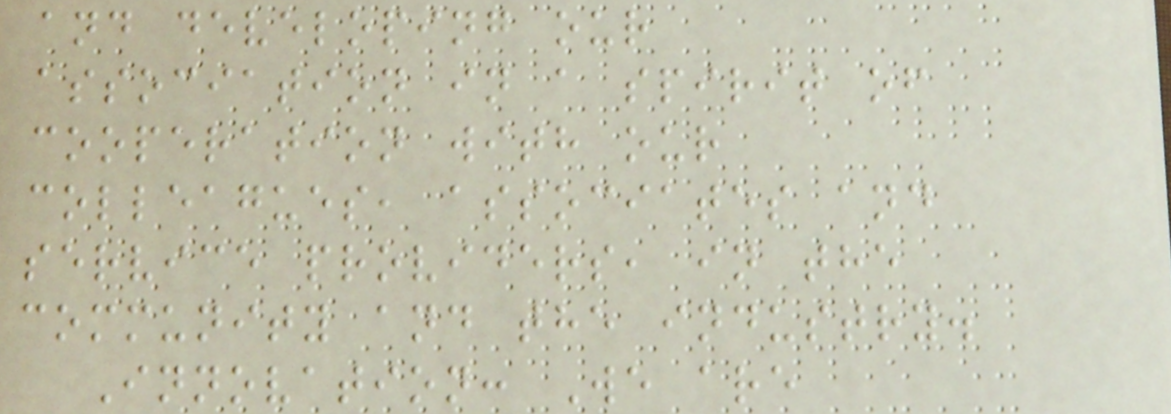and developing our
association in a spirit of
cooperation with our
colleagues, associates and
service providers, in the
community and the industry.
Innovation: We are
